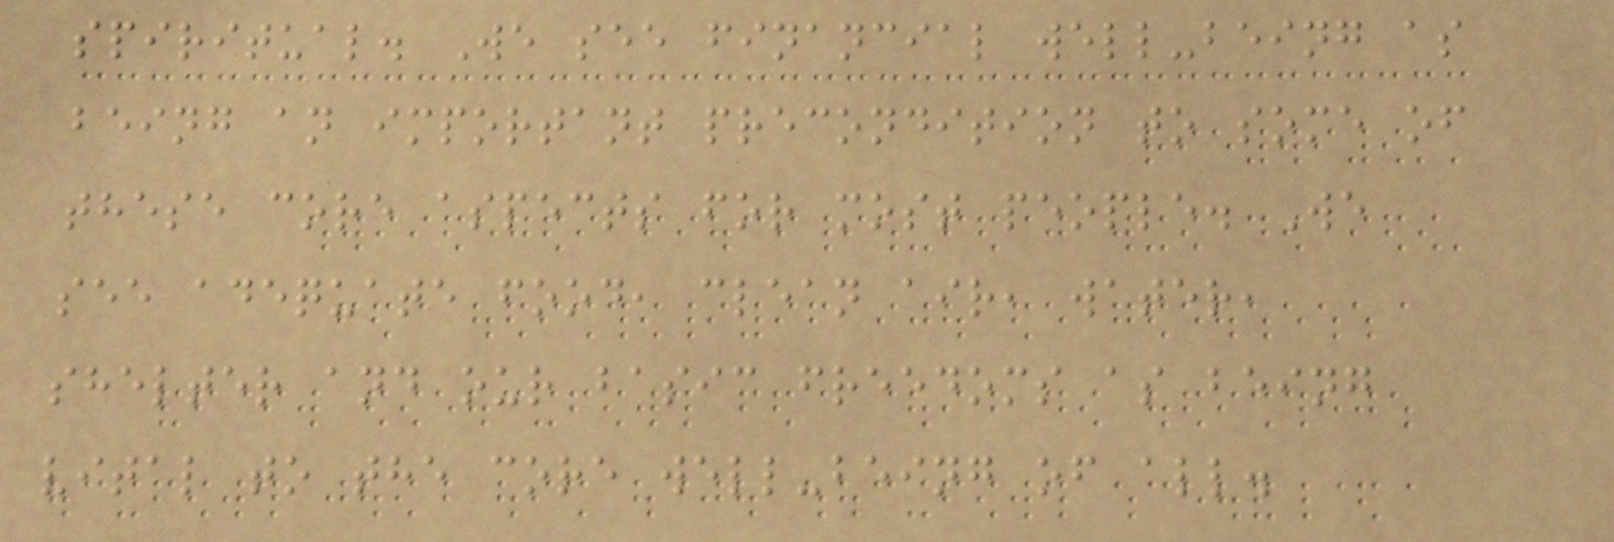spiritual. We see financial well-being as
being an important precondition to some of
these core aspects for most people. We
see adequate food, clean air, water,
shelter and our basic freedoms as being
vital to the core well-being of all.
